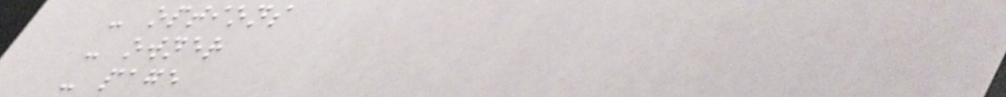- options
- owner
- page
